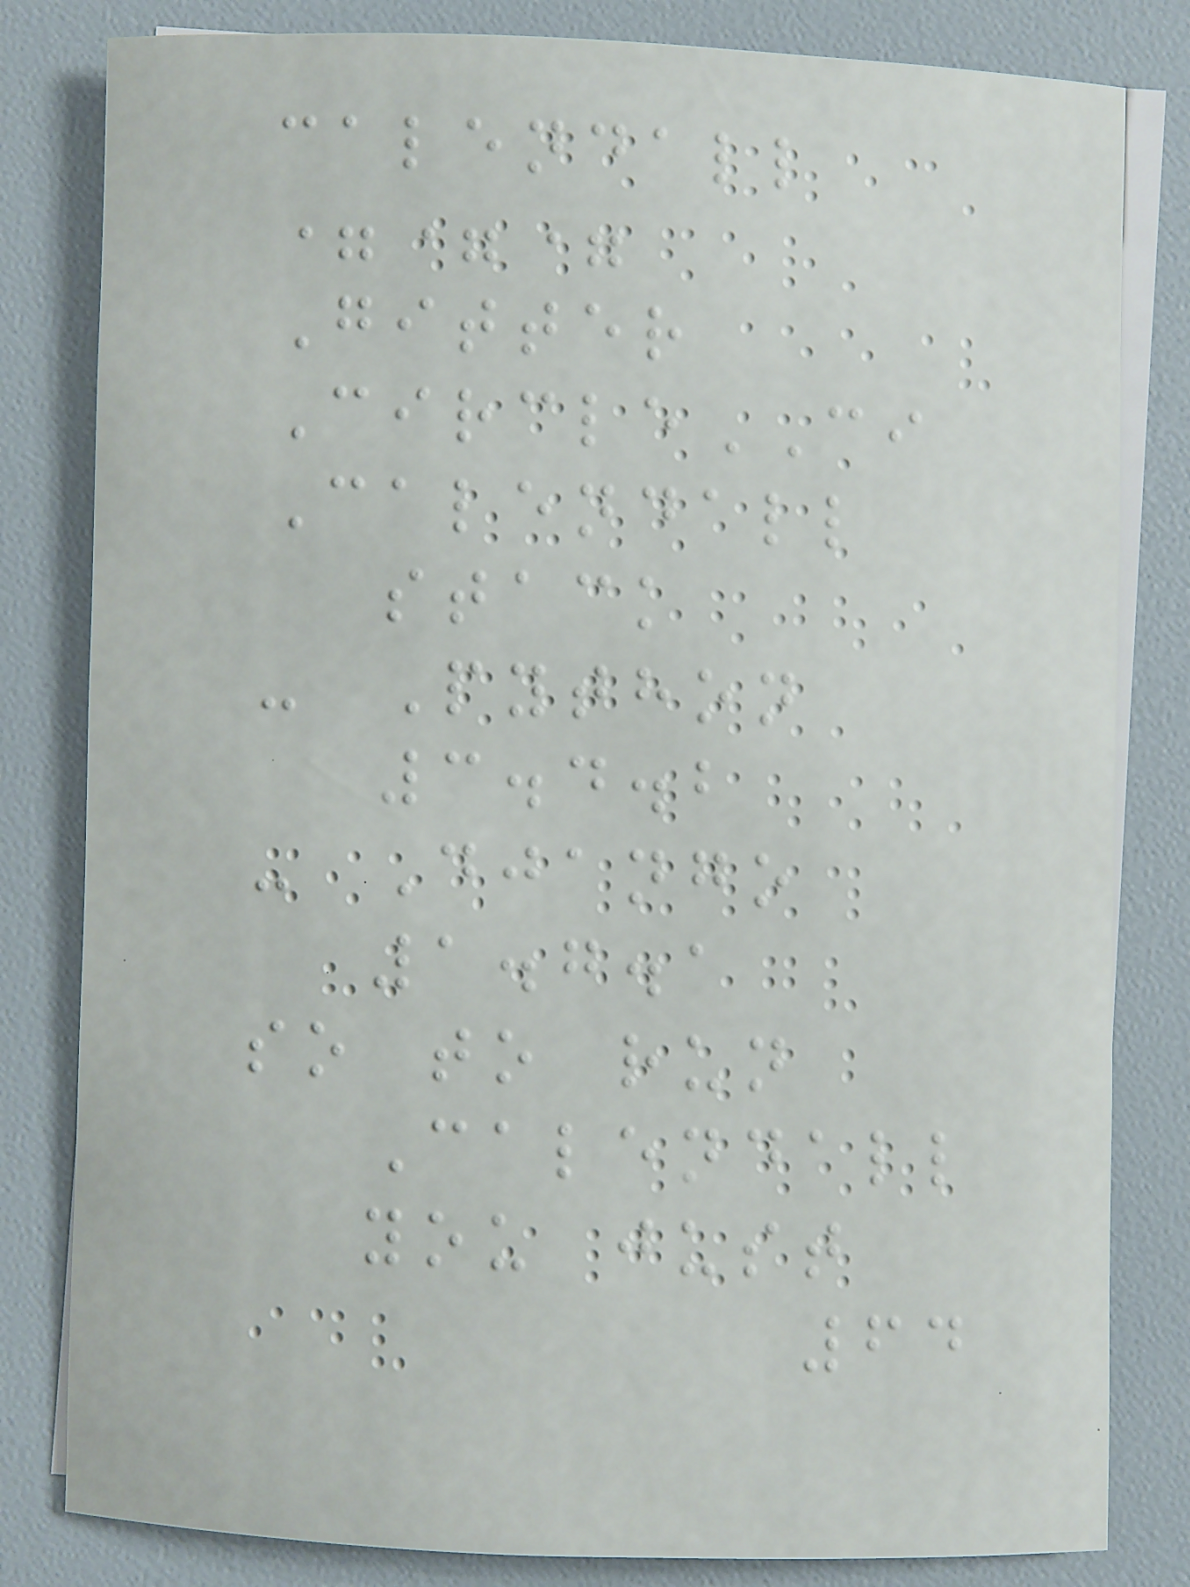calendall
===
Gitter
CircleCI
Calendall
stack
- Python
3.4.2
- Django
1.7.1
so to run
Calendall
you just
64
